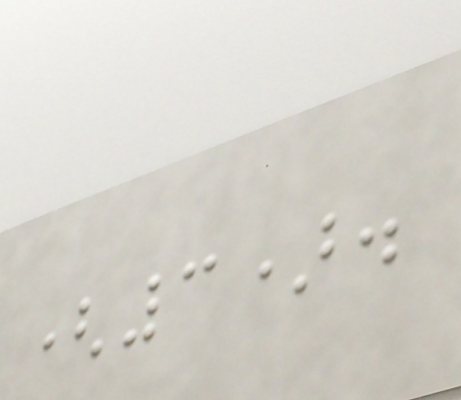(3).
